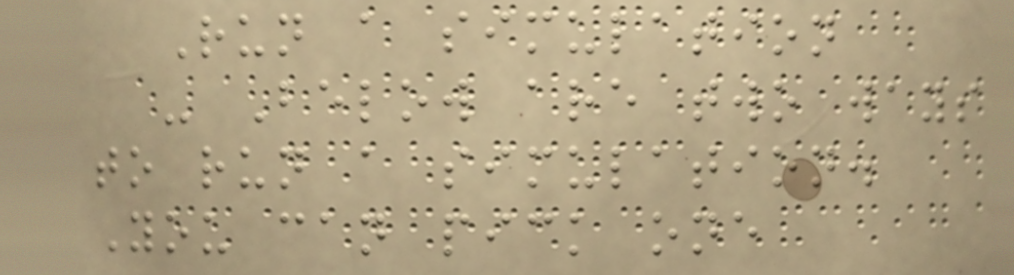Run a simulation
- Below are two ways
to run a simulation.
You can pick one
